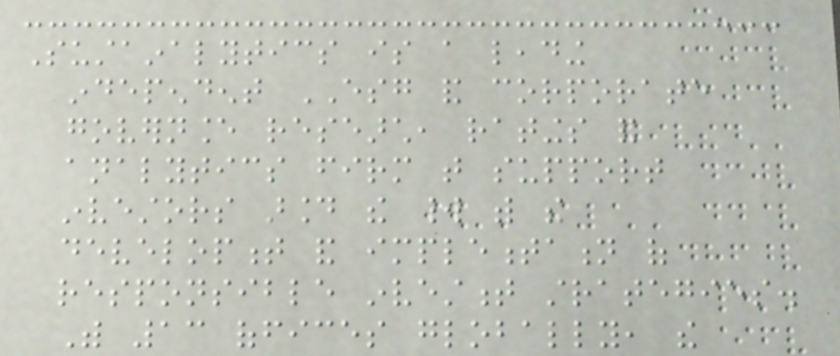Sustainalytics is a leading
independent ESG and corporate
governance research, ratings and
analytics firm that support
investors around the world with the
development and implementation of
responsible investment strategies.
With 13 offices globally, the
